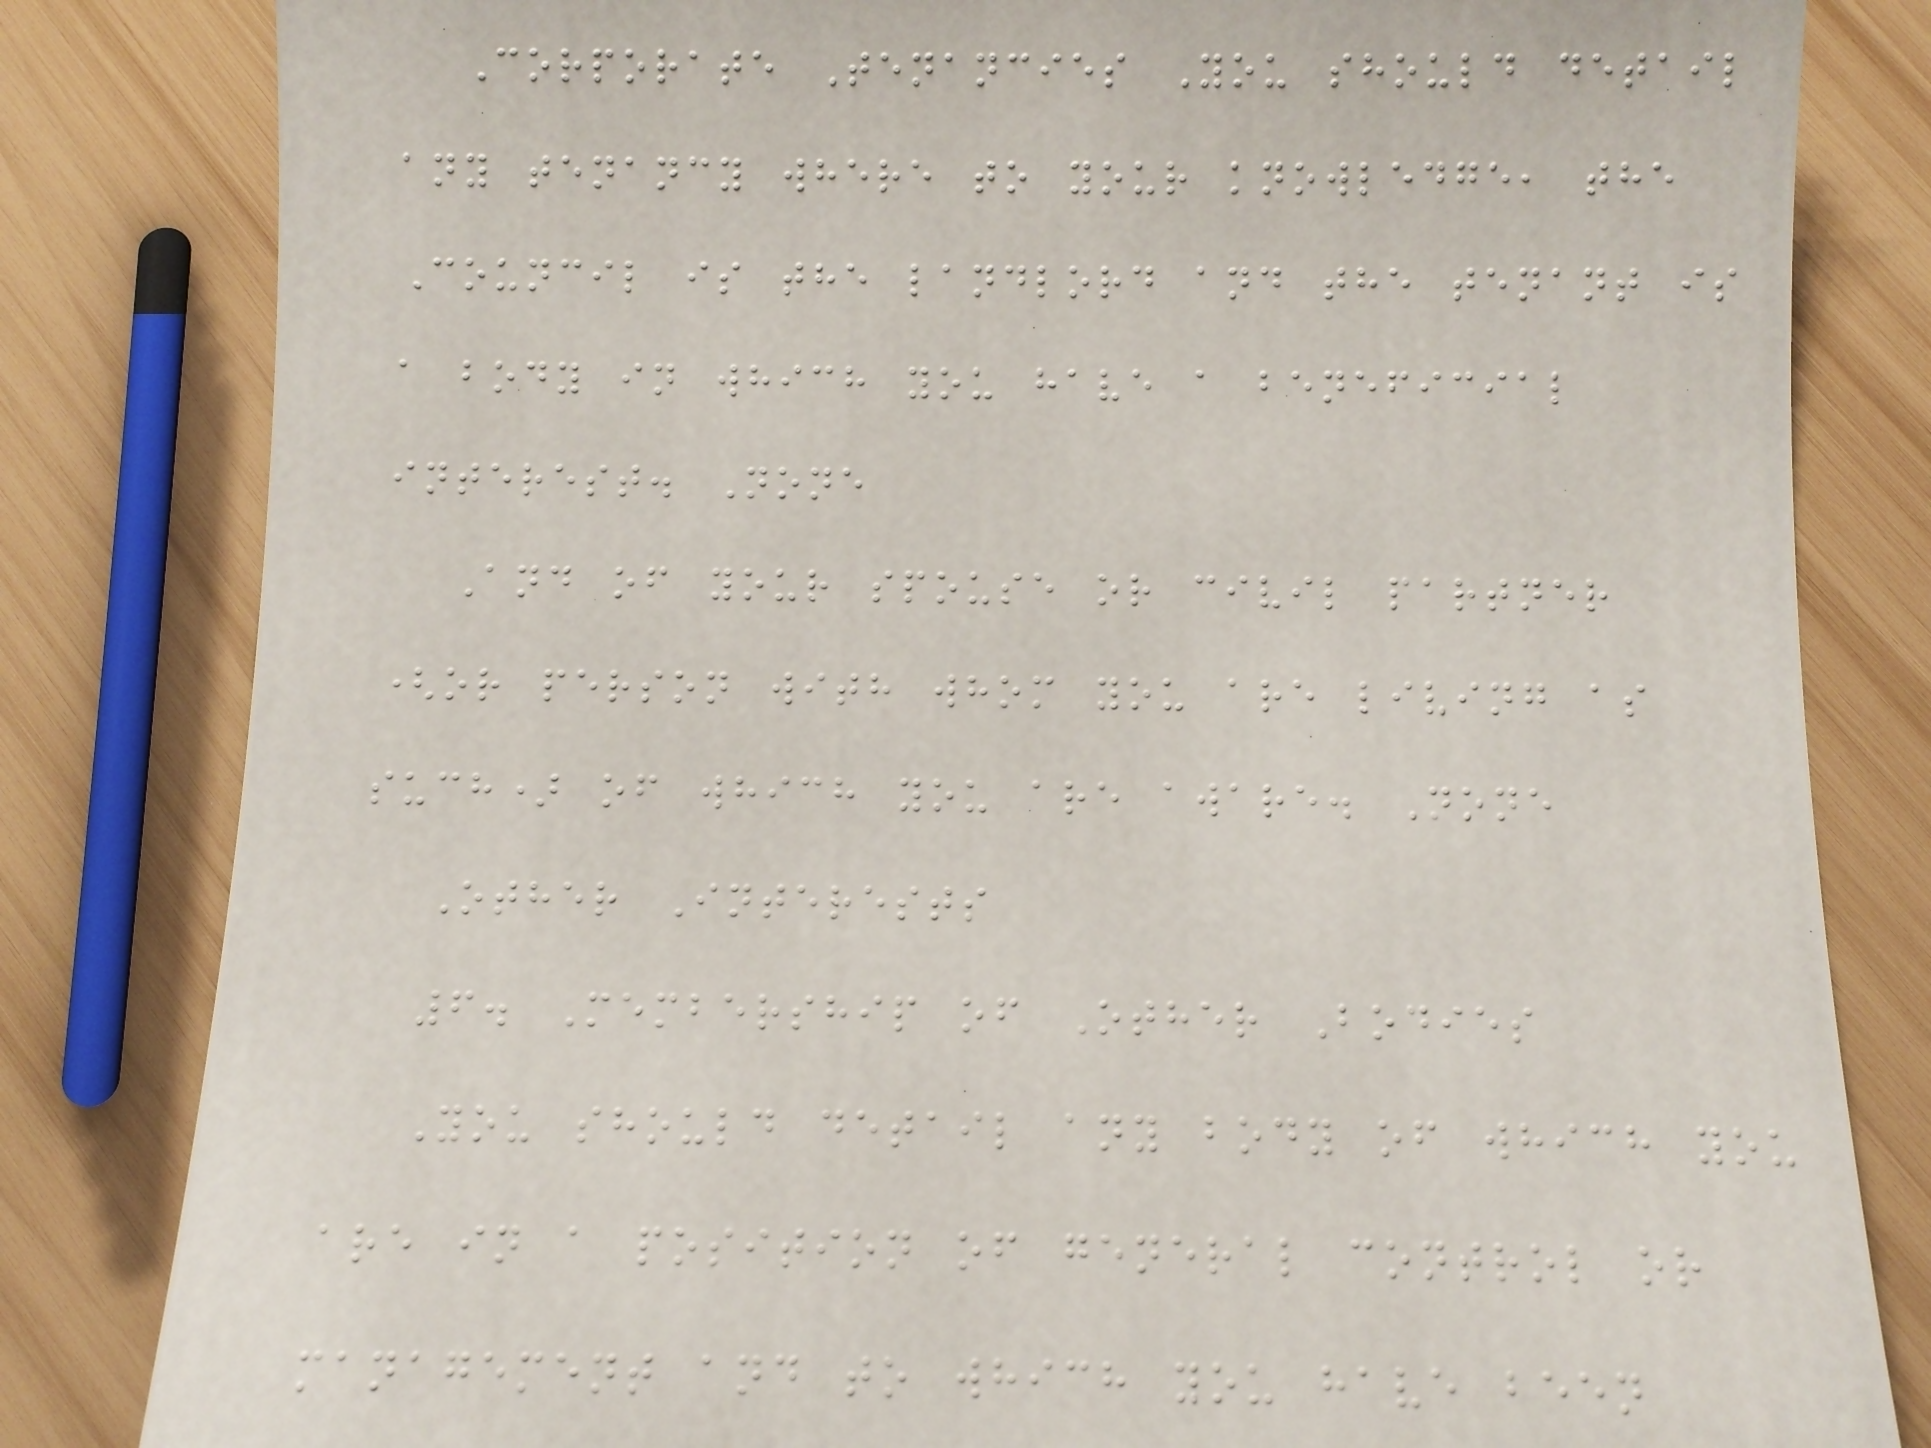Corporate Tenancies You should detail
any tenancy where to your knowledge, the
Council is the landlord and the tenant is
a body in which you have a beneficial
interest. None
And of your spouse or civil partner
(or person with whom you are living as
such) of which you are aware. None
Other Interests
6. Membership of Other Bodies
You should detail any body of which you
are in a position of general control or
management and to which you have been
